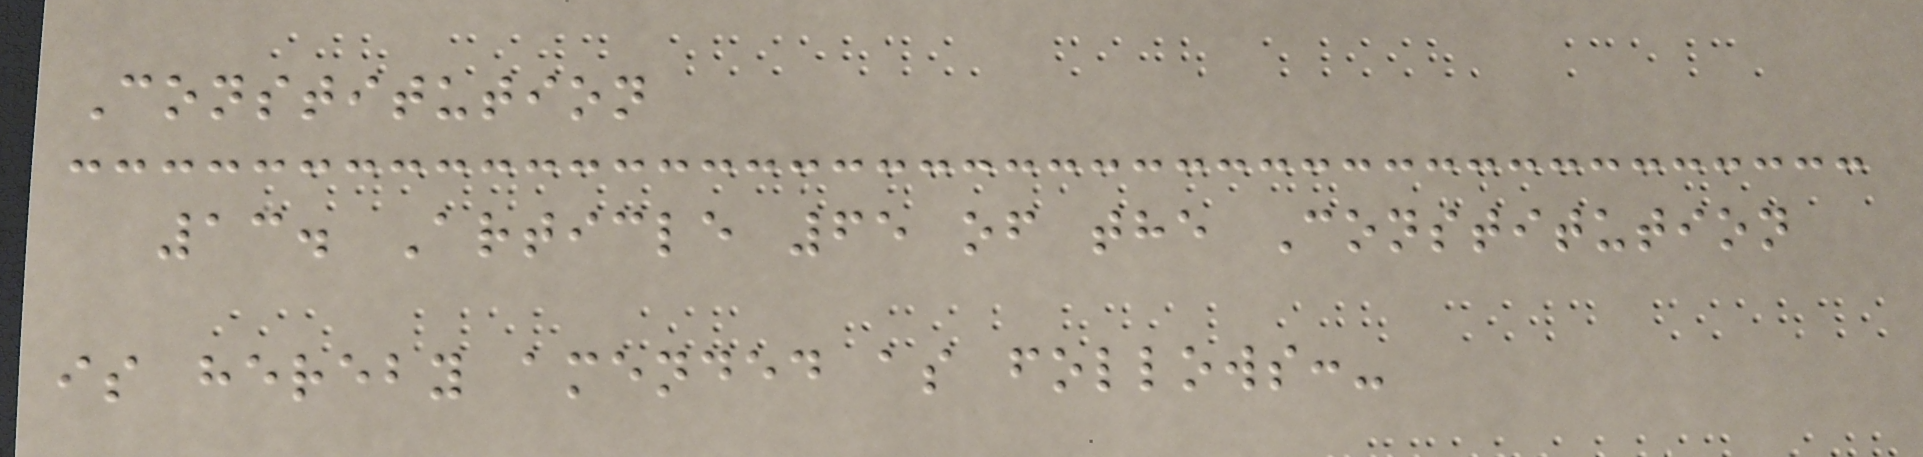Constitution
13. Article 65 of the Constitution
is hereby amended as follows:-
